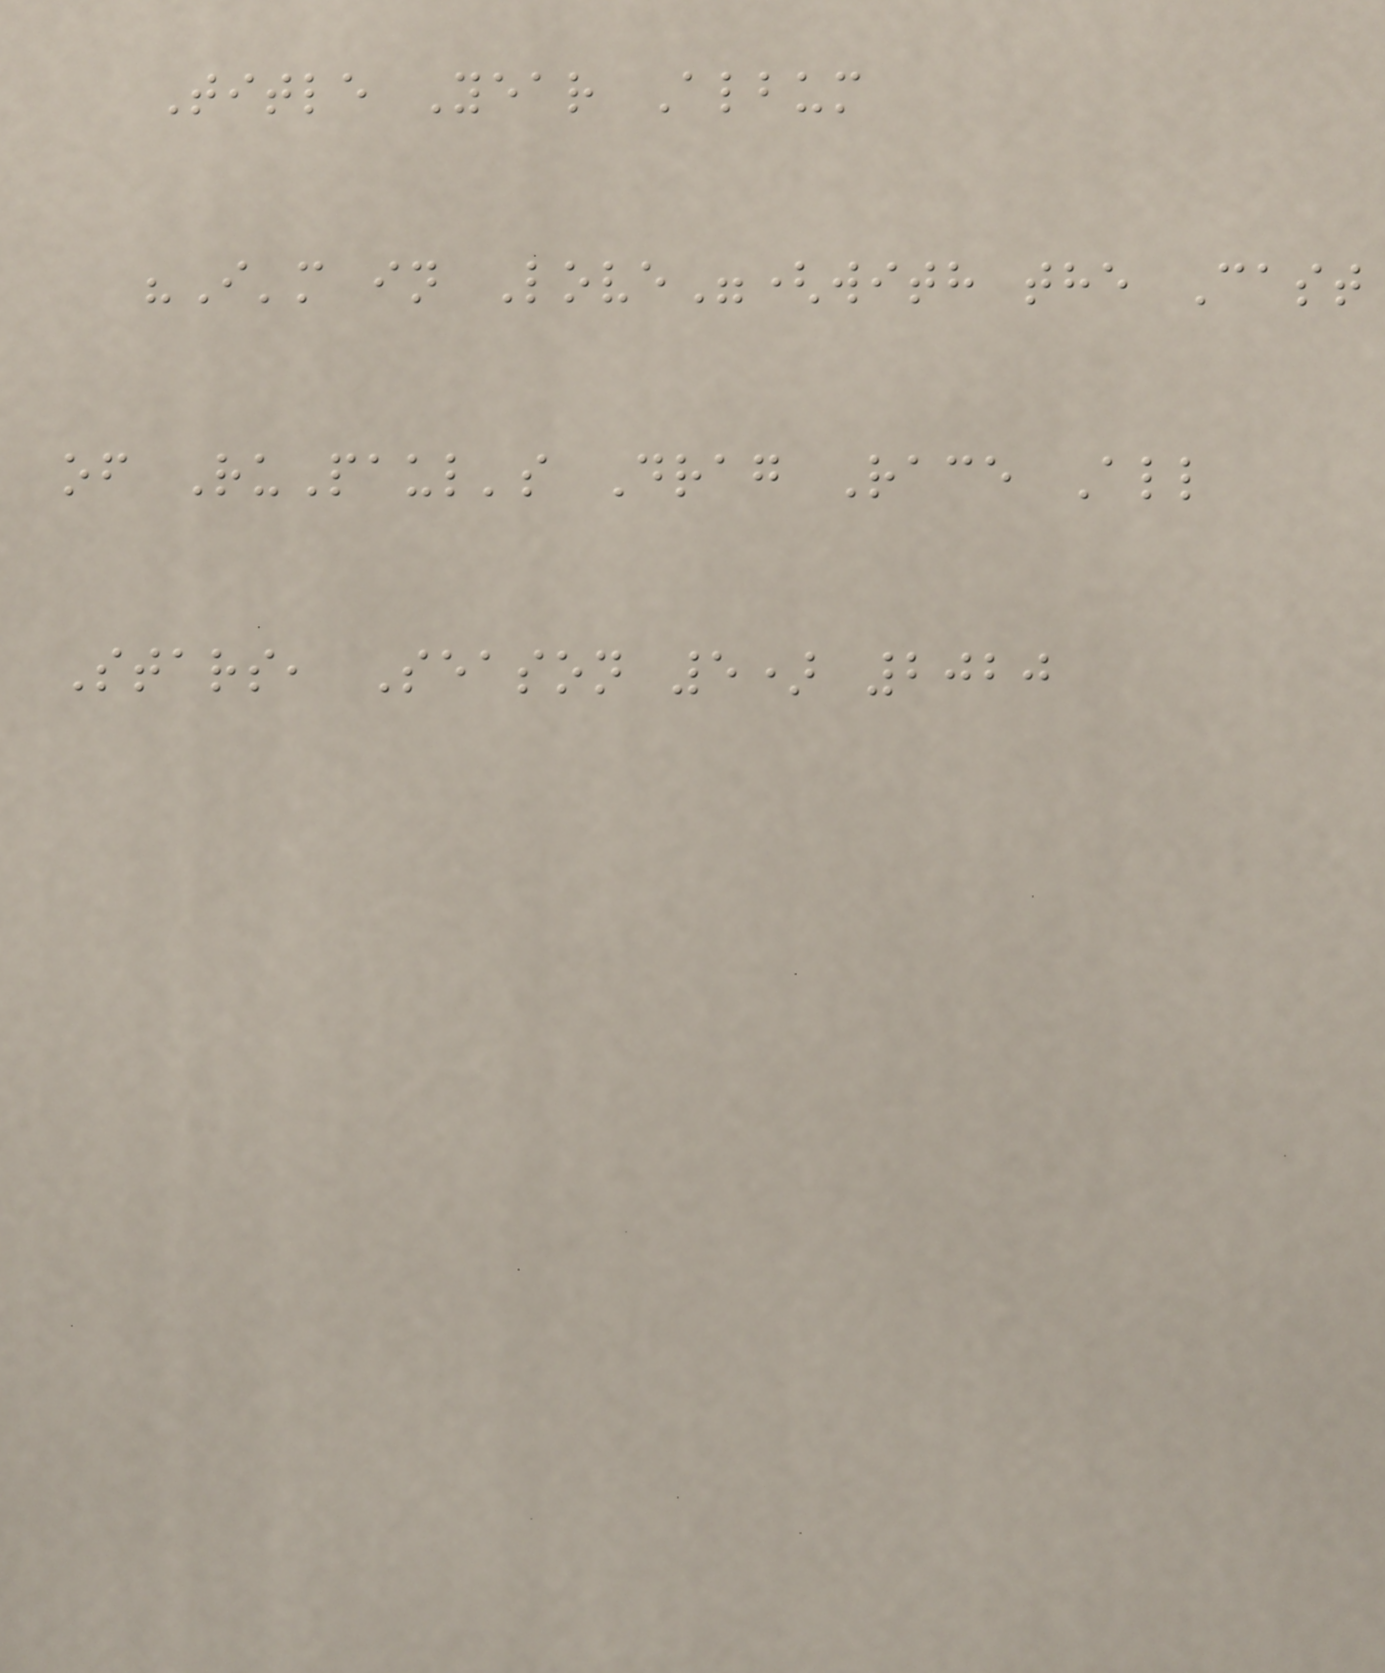Title Year Album
"I'm in Love"(with the Cast
of RuPaul's Drag Race All
Stars, Season 5) 2020
